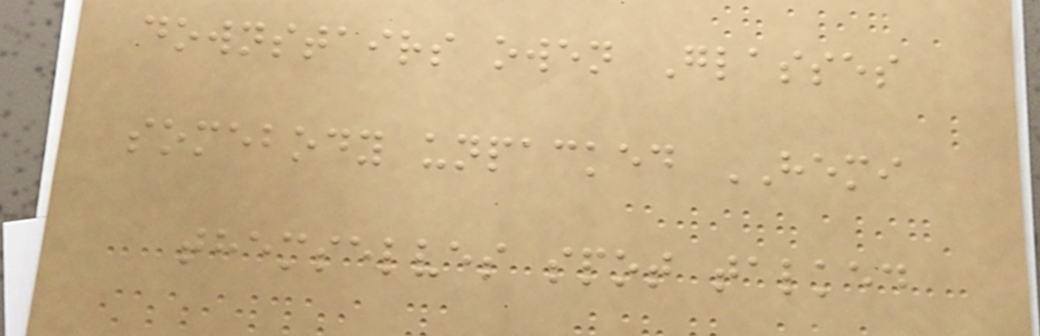downstairs owen Glasses
somebody unpacked HEMI
themselves spot talked
